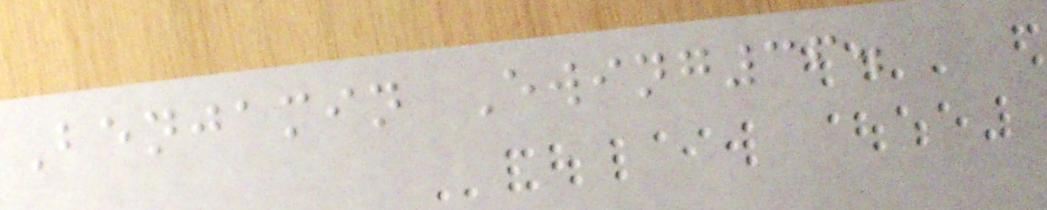Benjamin Ewing36.
